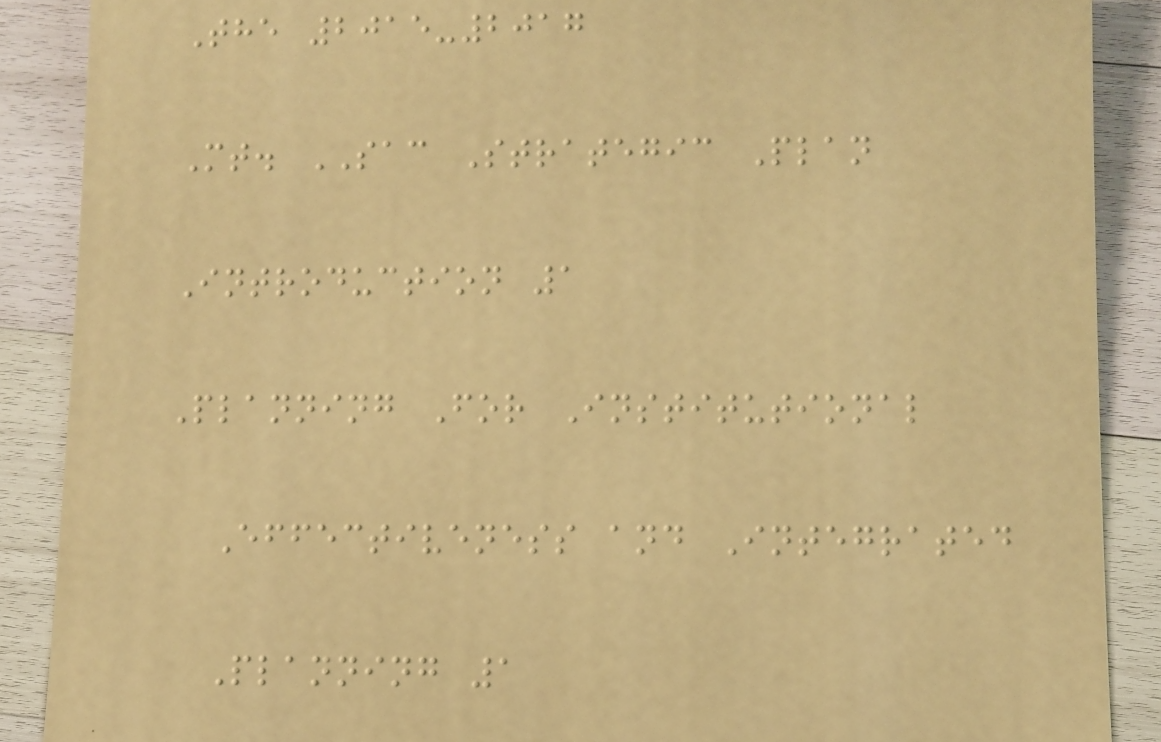The 2015-2017
Mt. SAC Strategic Plan
Introduction 1
Planning For Institutional
Effectiveness and Integrated
Planning 1
